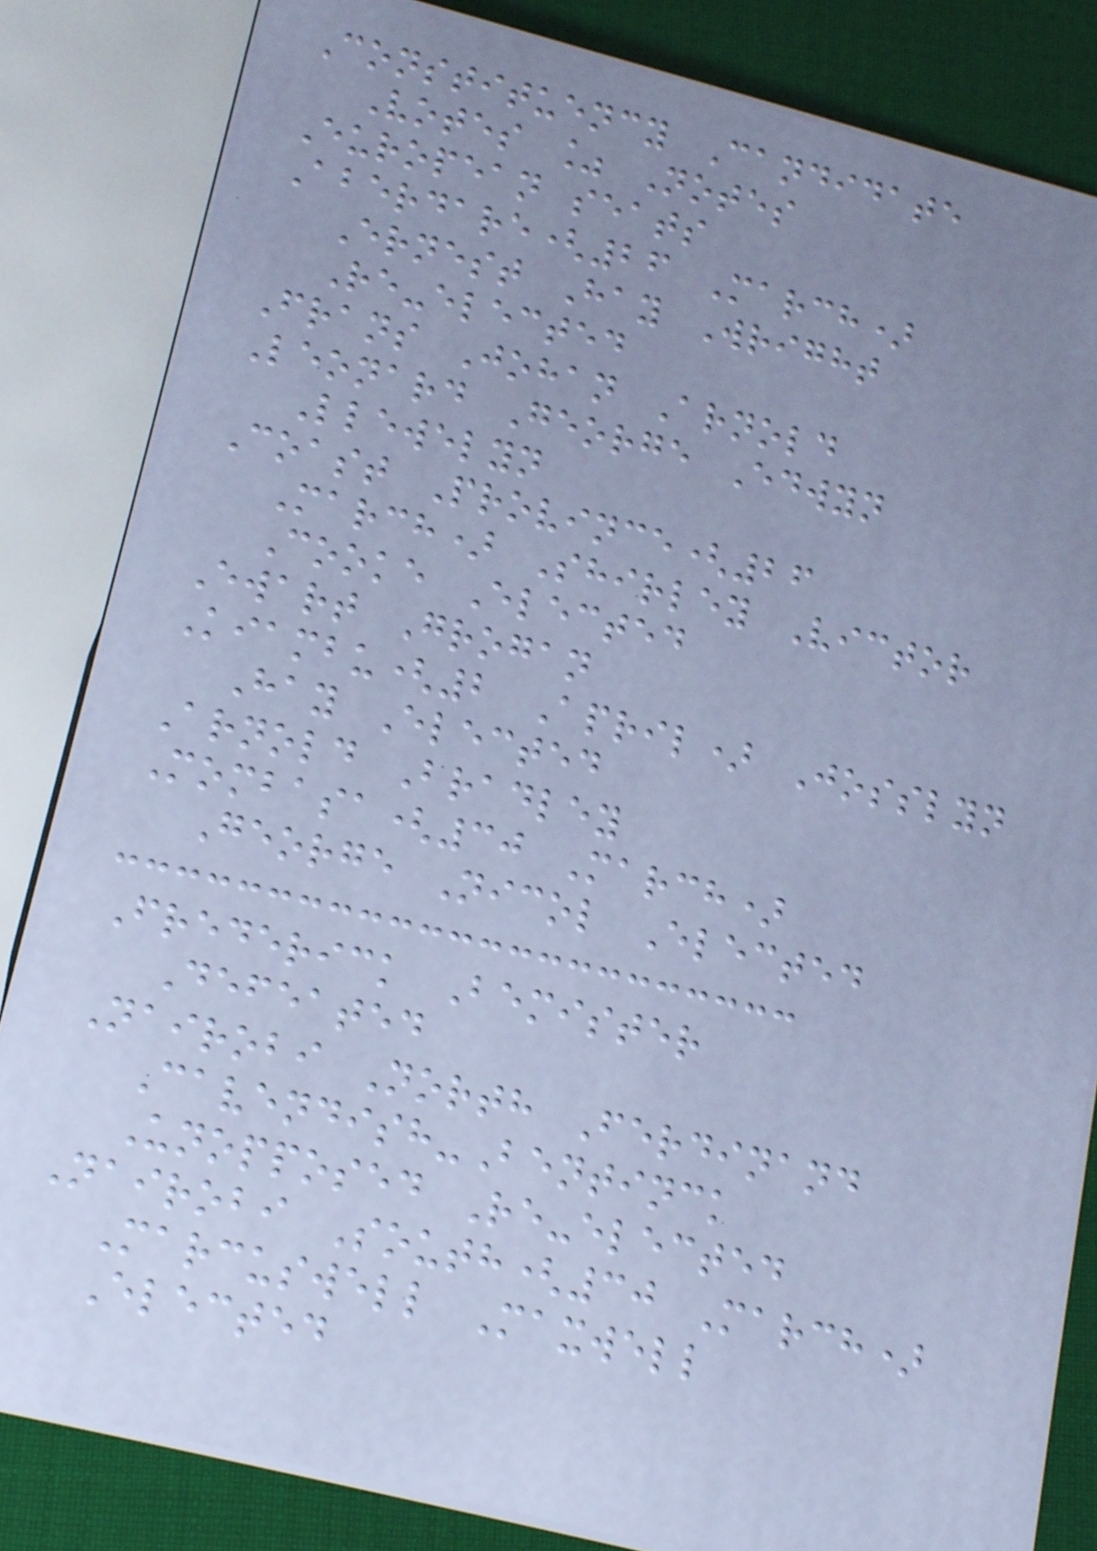Constituency Candidate
Votes % Notes
European seats
Aberdare(26 March)
Ernest Hay Wright
Re-elected
Frans Johan Arnold
Leonard George Edwyn
Llewelyn
Coast Province(26
March) Shirley Victor
Cooke Elected
Ewart Grogan
Kiambu(2 April) Josslyn
Hay Elected
Arnold Bradley
Mombasa(30 March)
George Nicol Elected
Frederick Bemister
Defeated
Nairobi North Ferdinand
Cavendish-Bentinck
Unopposed Re-elected
Nairobi South(30 March)
Marcuswell Maxwell
Elected
